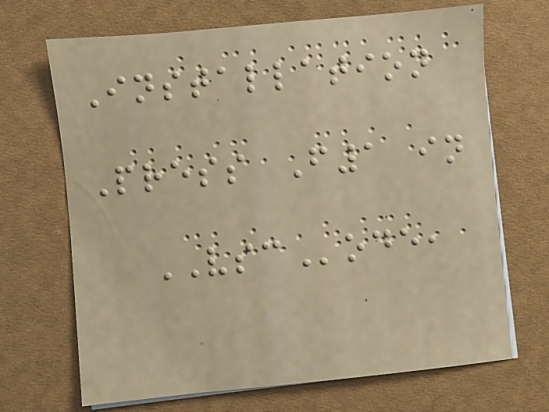Installation
Press F1 in
VSCode,
